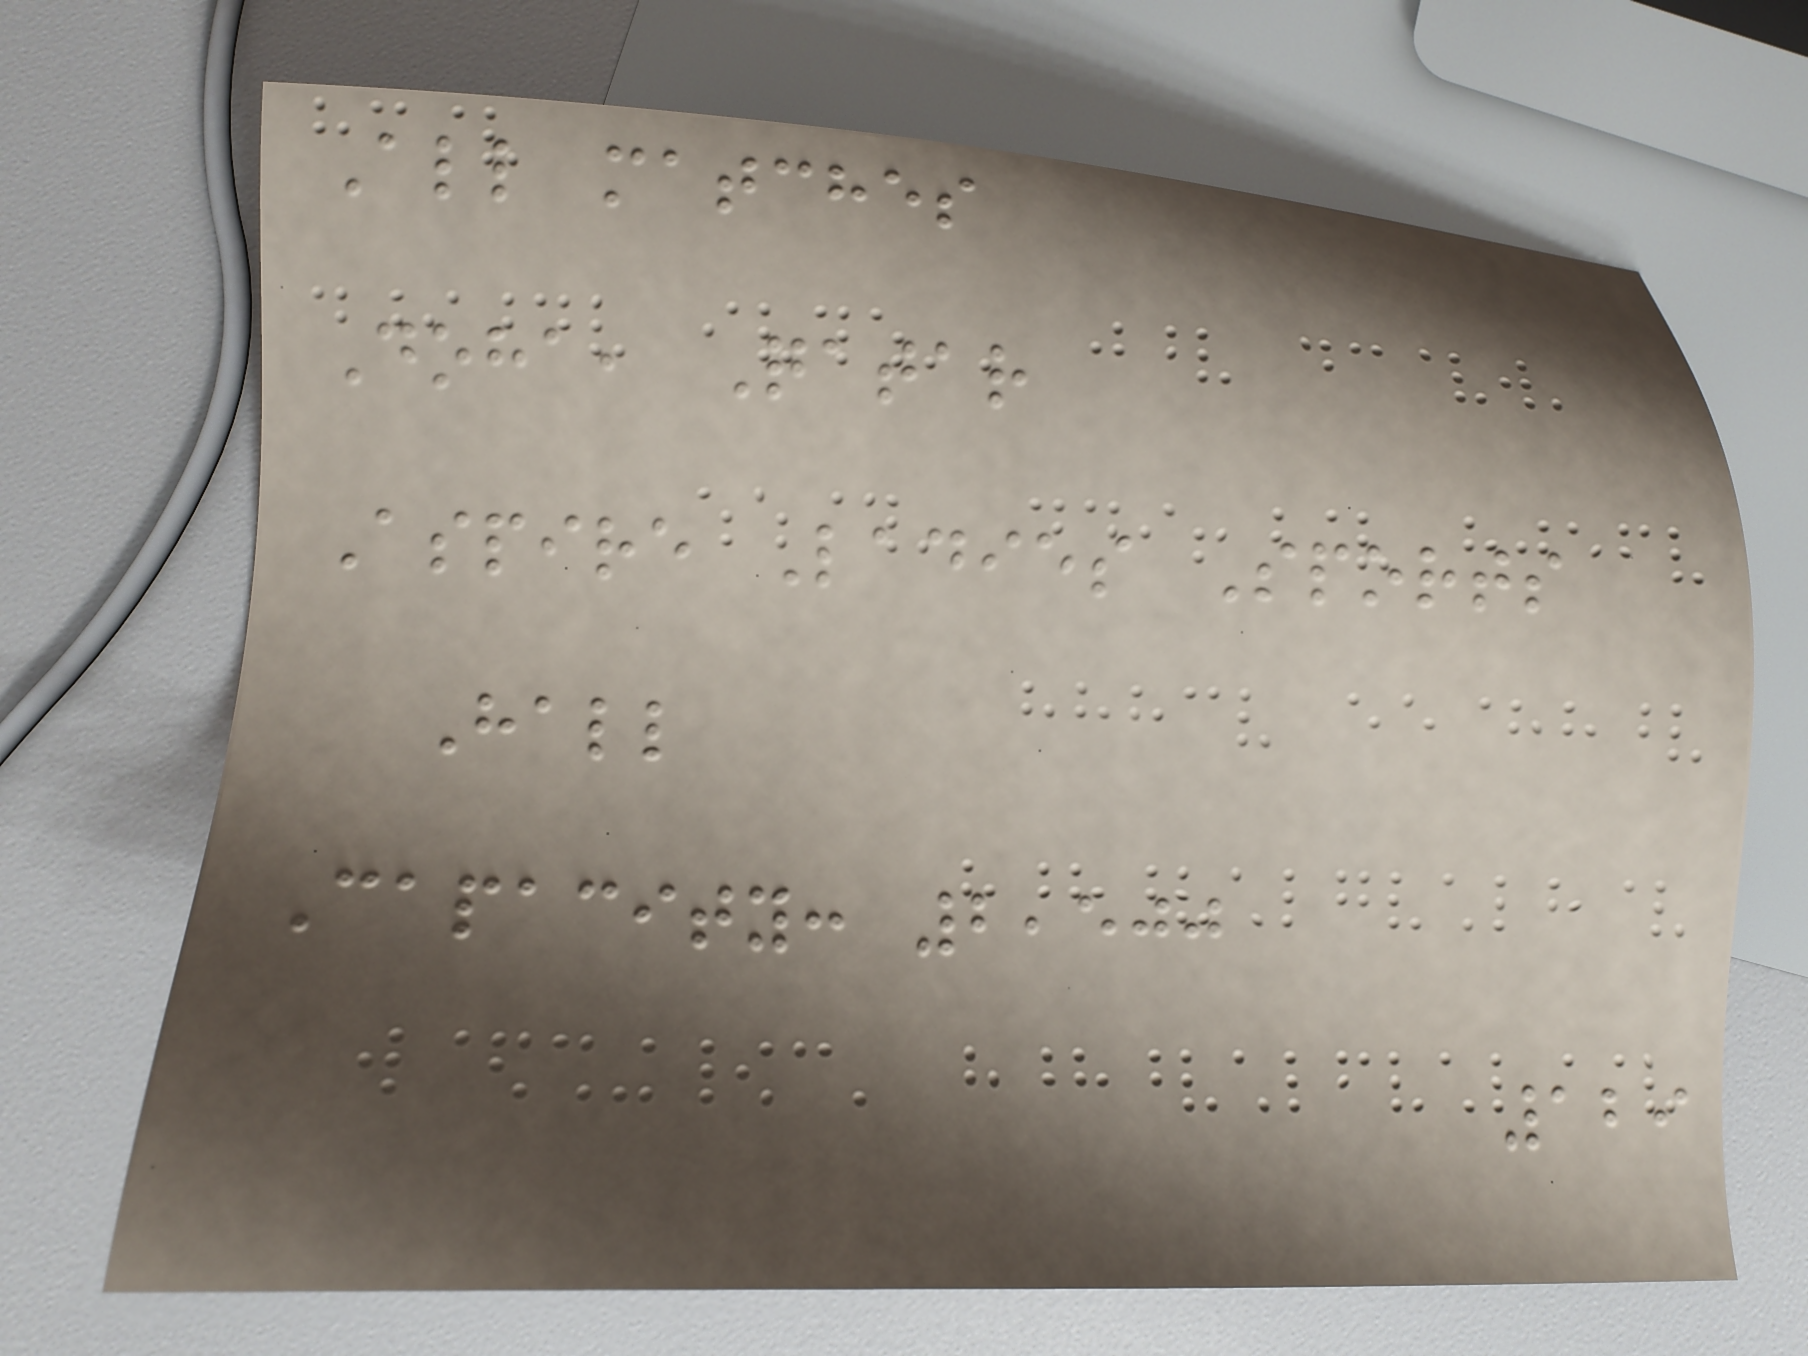All matches
Doha, Qatar
Aspire Ladies Sports
Hall
Capacity: 2,500
129
